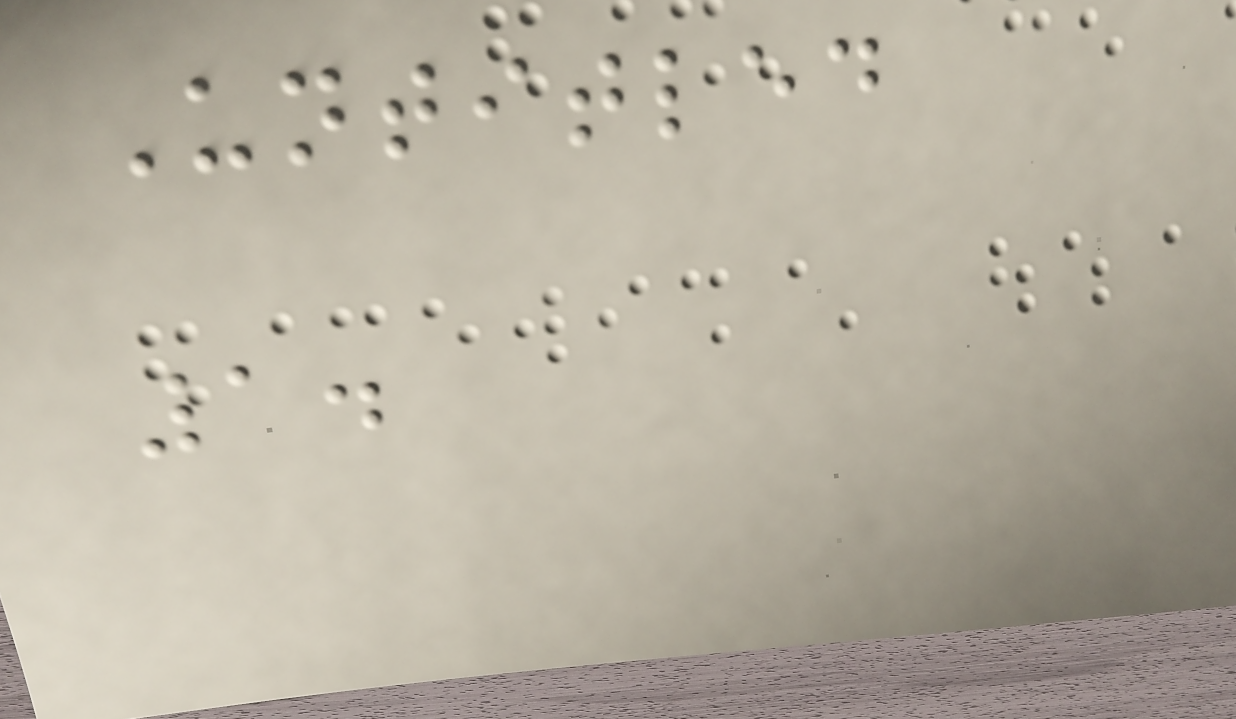Untitled
1.
